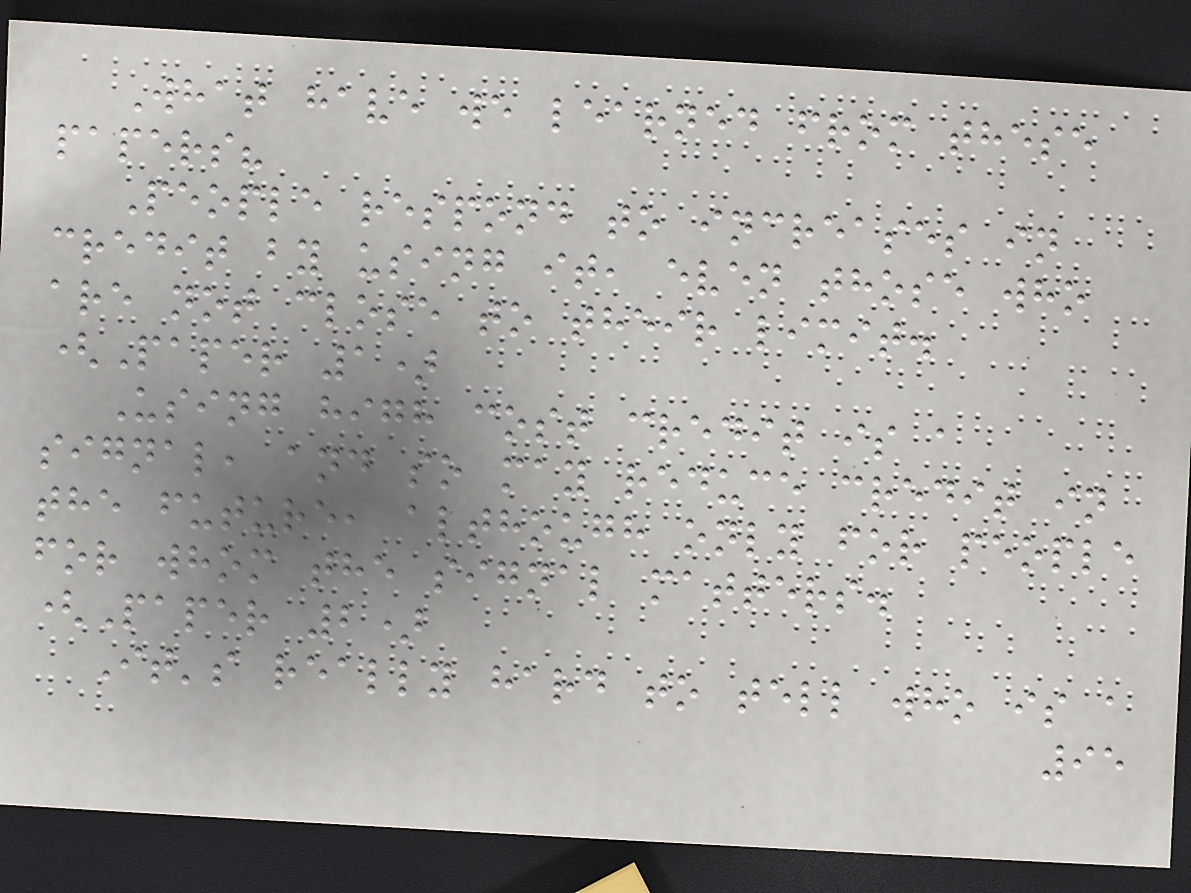What have we learned from these
papers?
People respond to increases in
credit by using it, even those who
are not close to their limit.
(Paper 1)
Using high cost credit is a
signal, and so may reduce credit in
the future, although only for people
for whom the signal matters.
(Paper 2)
It's really hard to tell who is a
95
